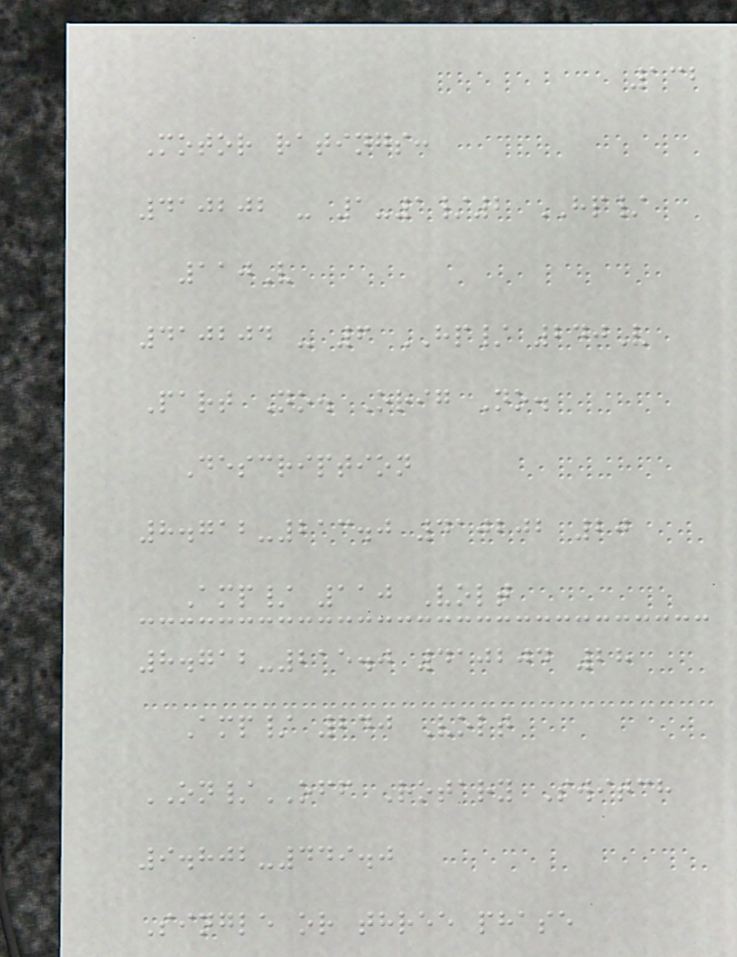132
Motor ratings:
410202 - 1-1/2 HP/
110V
410204 - 6 HP/ 240V
Part No. Orig No.
Description
8.712-213.0 410202 20
Amp/ 110 Volt
8.712-215.0 410204 28
Amp/ 240 Volt
ON/OFF Rotary Switch
9.802-449.0
Single or three phase
